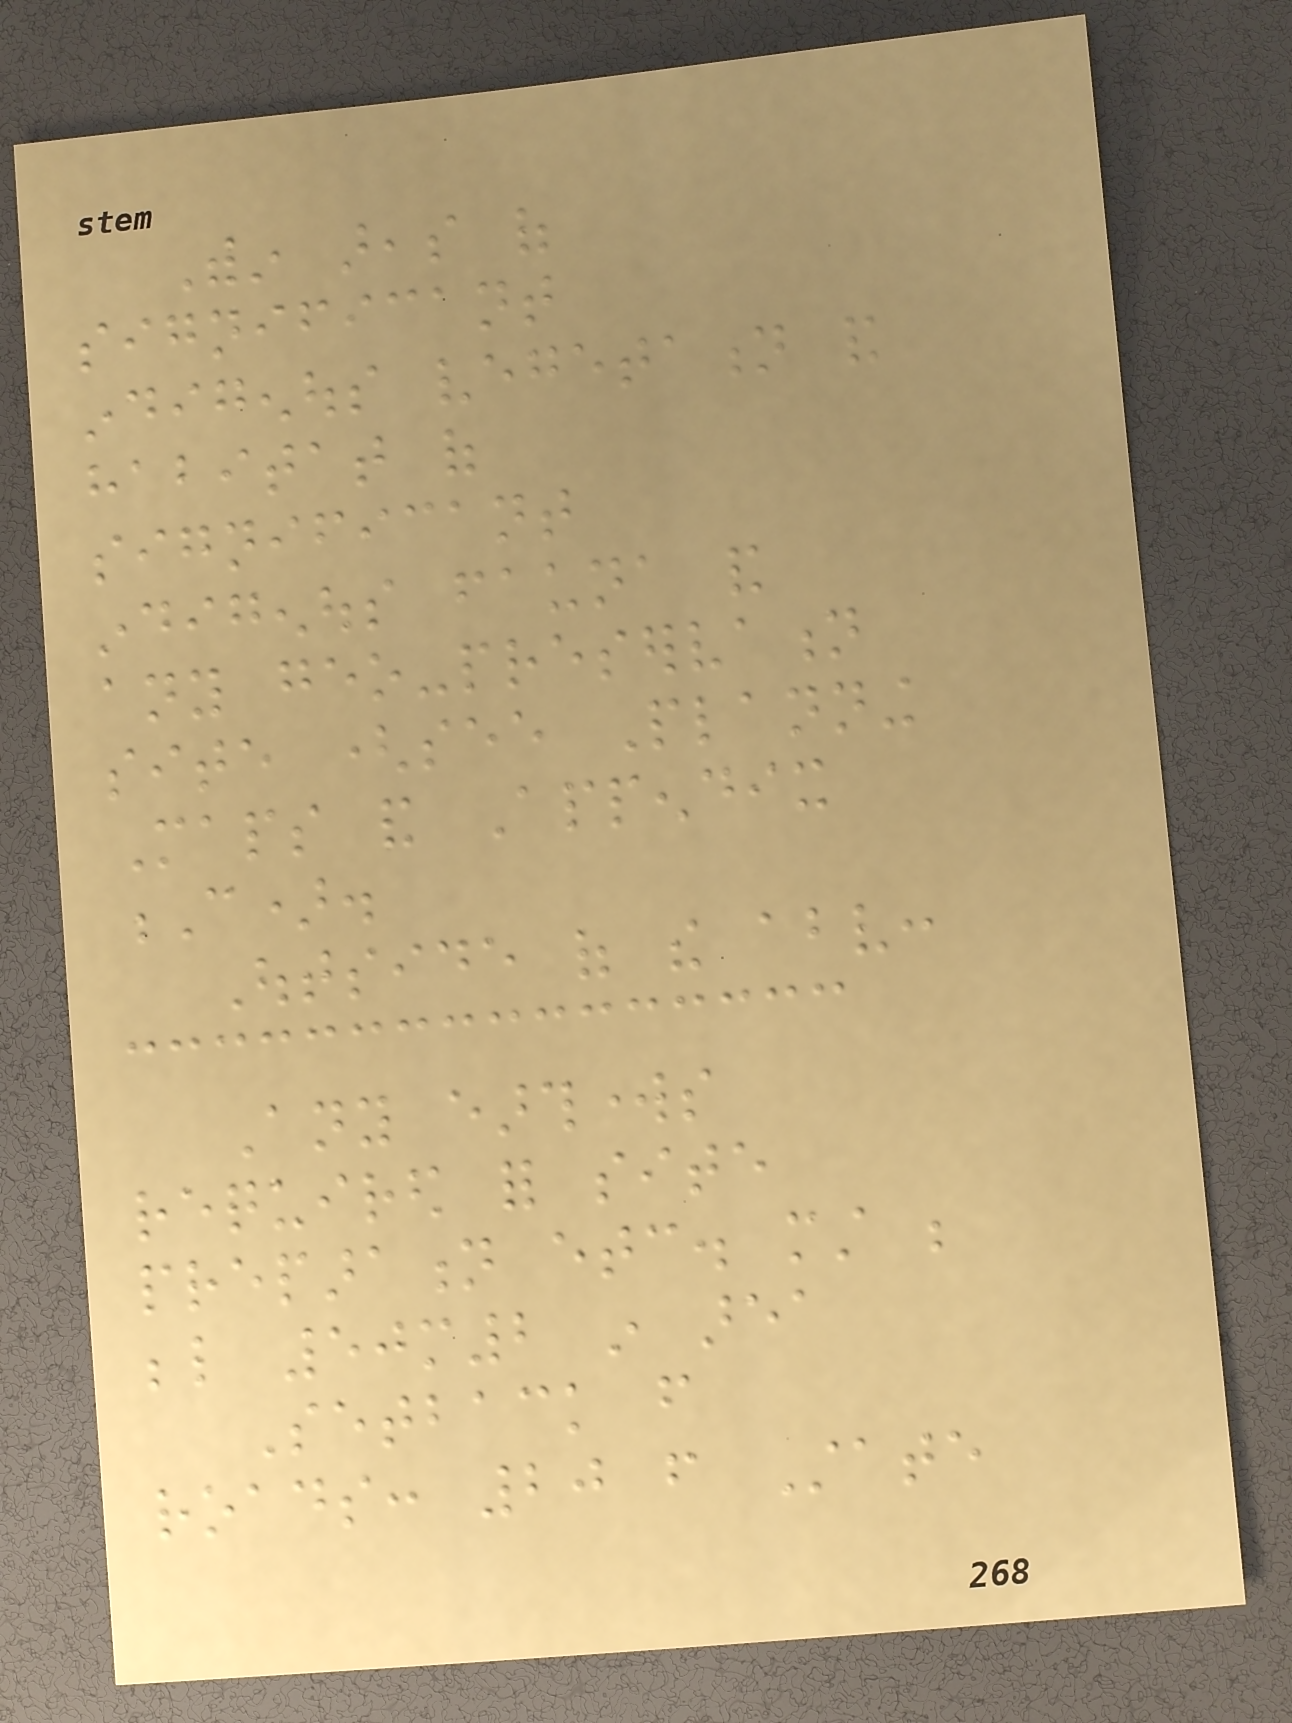Within areas of
significant
indigenous vegetation and
habitat of
significant
indigenous fauna and
any geo-preservation
site (see Planning
Maps and Appendix
C).
Outside of the above:
Any earthworks
required for site
preparation etc. must be
below 50m2 in area
Setback from
roads: 20 from State
